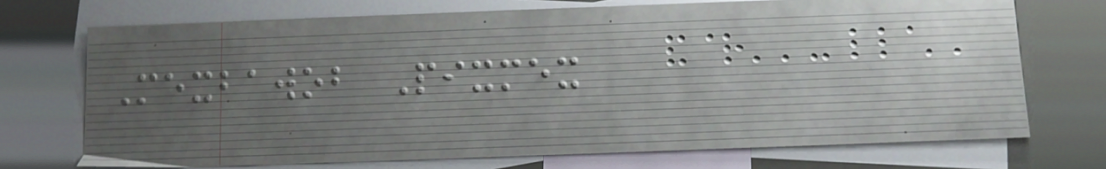Mexbawob Pixmex
